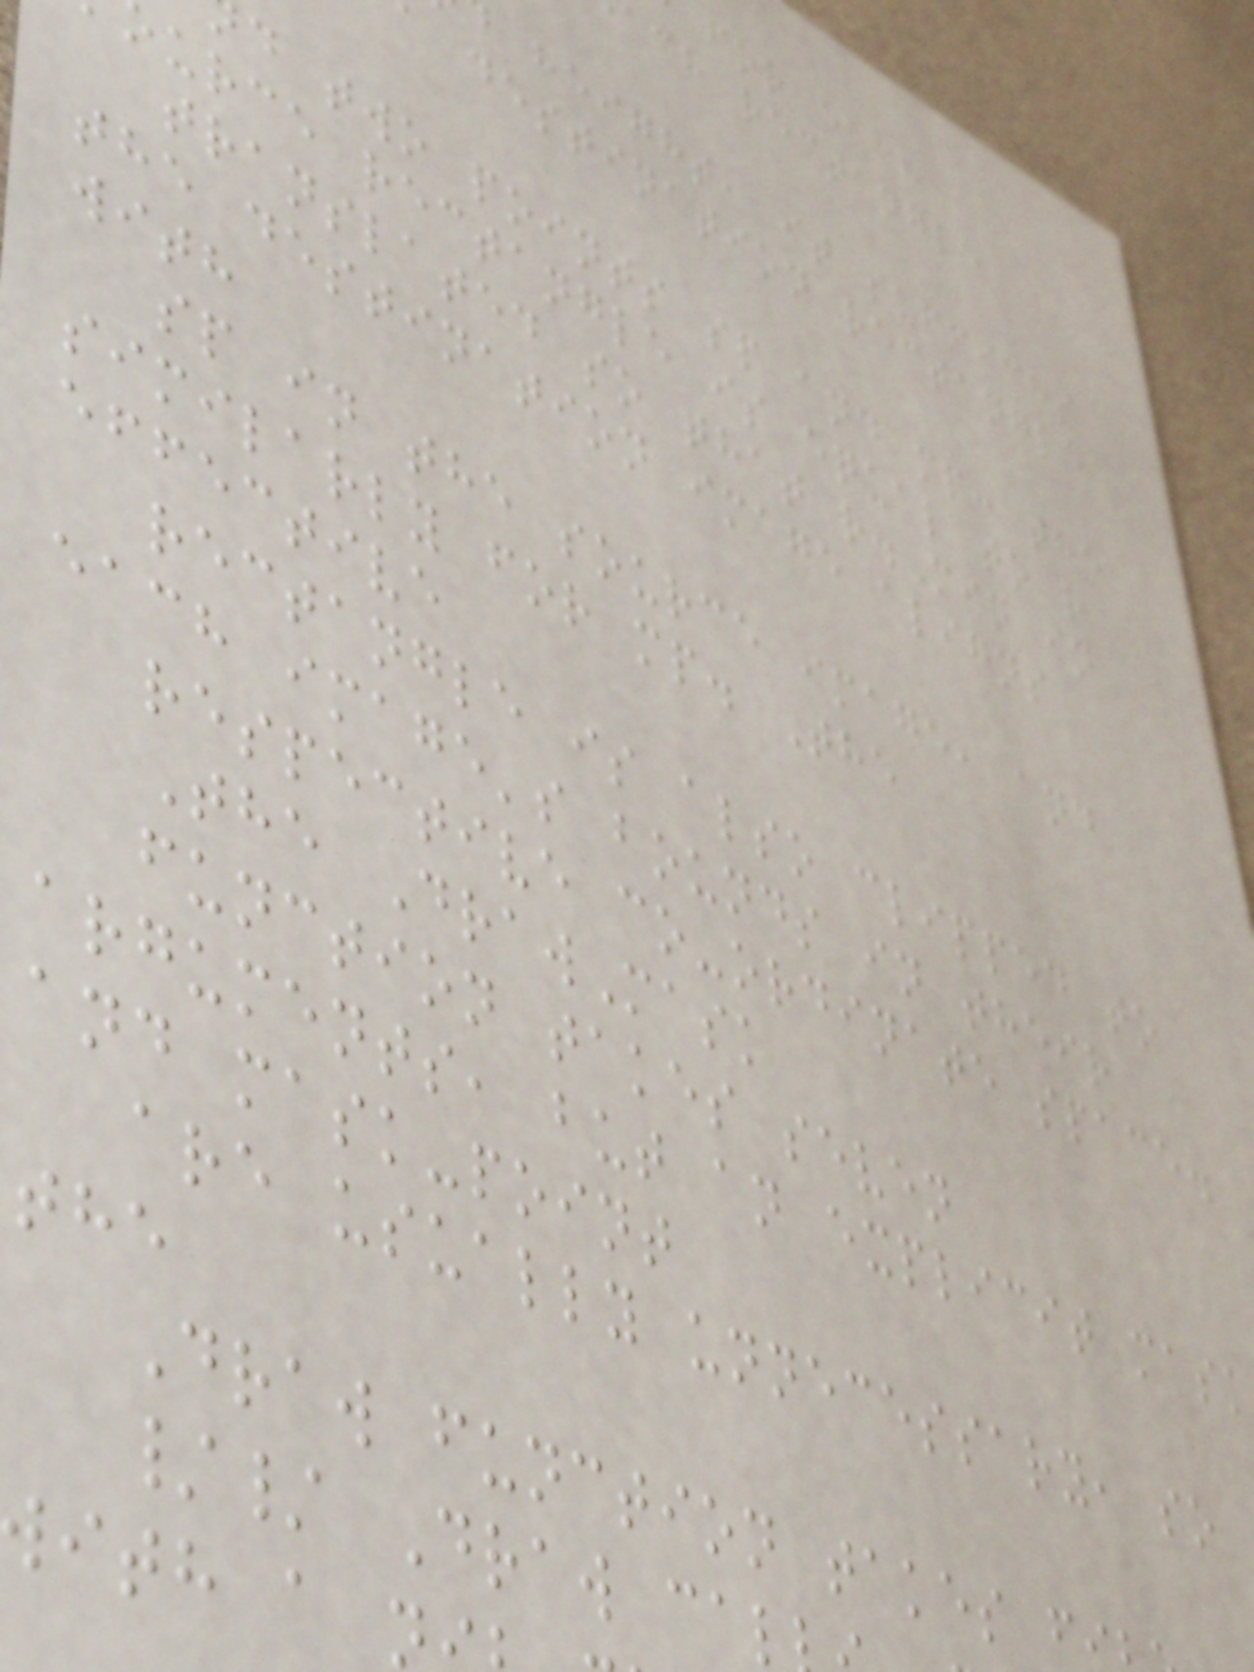for each
ach rectangle
height, it suffices
a destination rectangle
d two points sp and mp: the
urce rectangle is equal to r
translated so that r.Min in
the destination image aligns
with
sp in the source image, and
similarly for mp. The
effective
rectangle is also clipped to
each image's bounds in their
respective co-ordinate space.
The DrawMask
function takes seven
arguments, but an explicit mask
and mask-point
are usually unnecessary, so
the
Draw function takes f
// Draw cal
ith a
